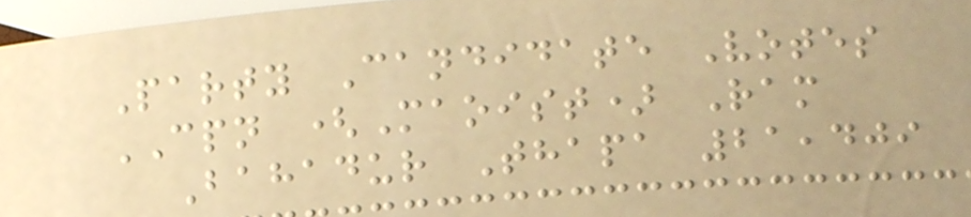Party Candidate Votes
CPN (Maoist) Ram
Bahadur Thapa 21,409
